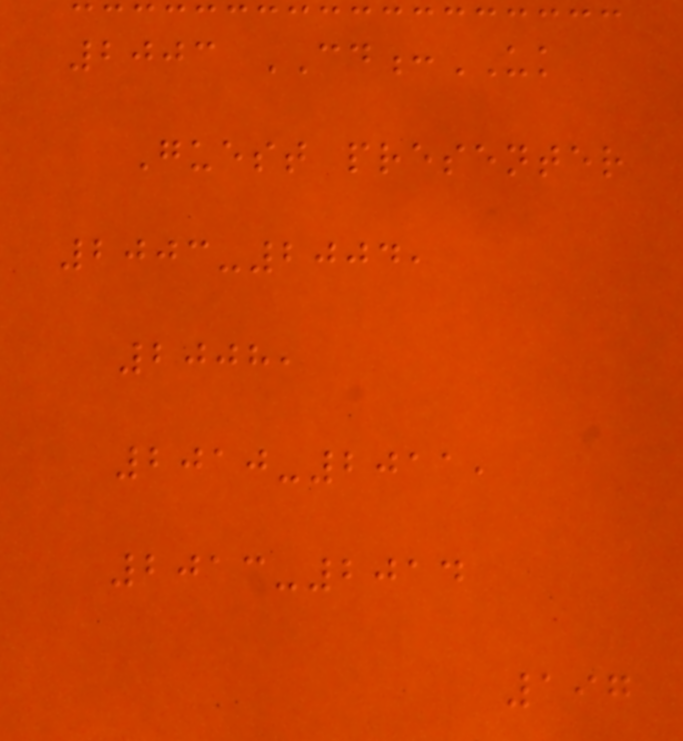2003 CD:UK
Guest presenter
2003-2004,
2008,
2010-2011,
2013-2014
197
